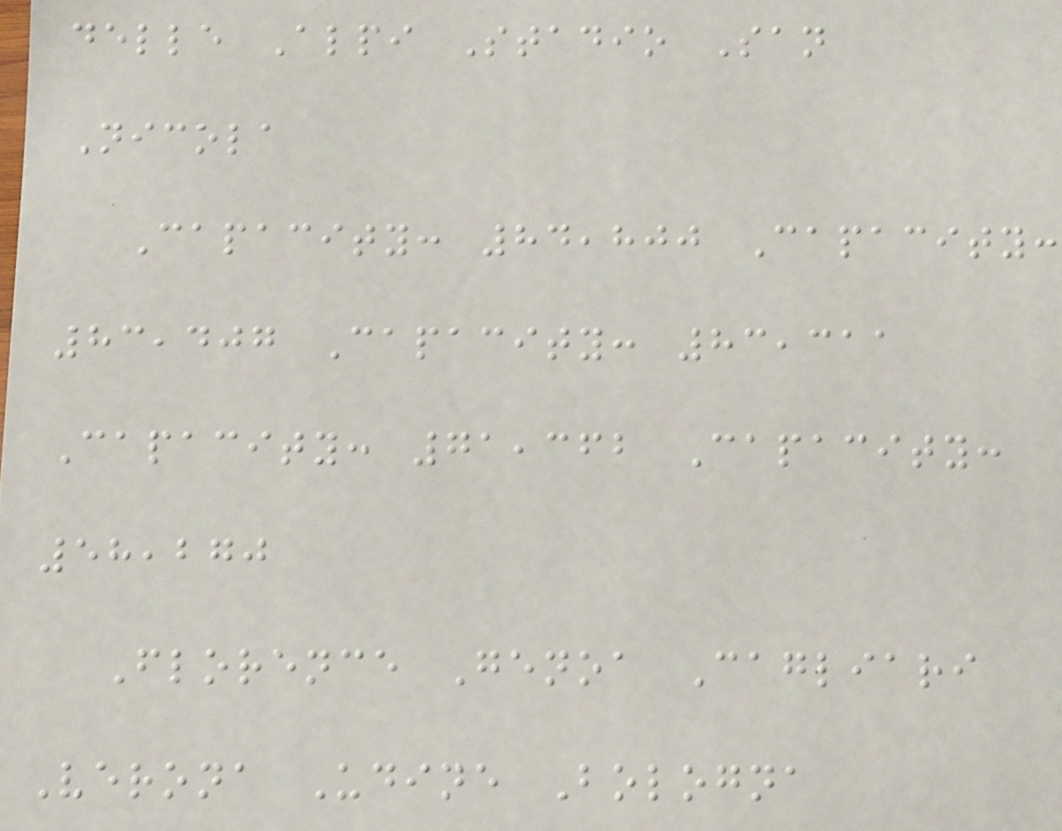delle Alpi Stadio San
Nicola
Capacity: 84,800 Capacity:
83,407 Capacity: 83,311
Capacity: 71,362 Capacity:
58,270
Florence Genoa Cagliari
Verona Udine Bologna
